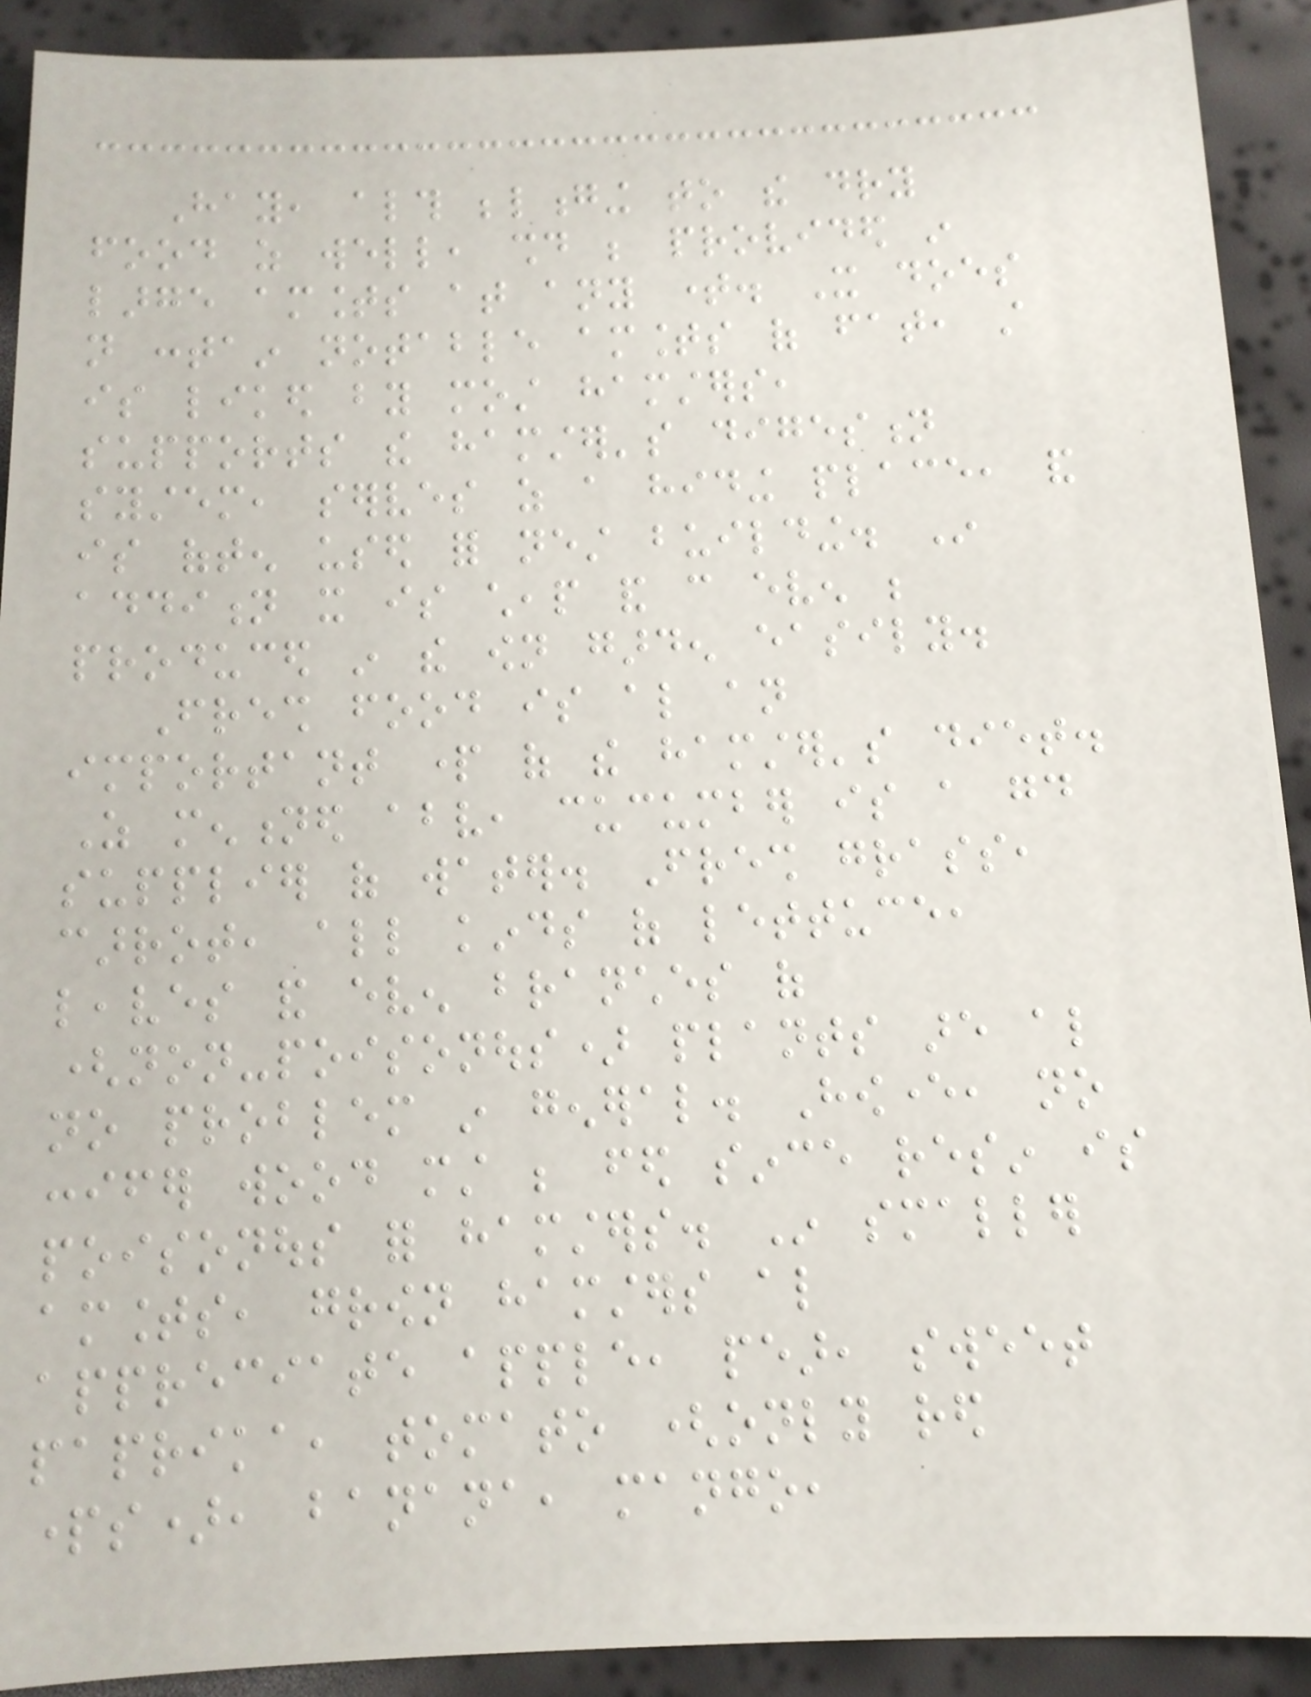Hay, although belonging to the dry
food as well, should be provided in
large amounts at any time. It does
not contain notable amounts of fat, still
is liked by most hamsters,
supports the hamster's digestion
system, serves as a hiding place, and
is often used for nest building. In
addition it is cheap and can even be
produced in the own garden easily.
Fresh food is also an
important part of the hamster's diet.
As mentioned above, cucumber is a good
supplier of water. Fresh grass,
carrot, all kinds of lettuce,
leaves and even branches of
(non-poisonous) plants are also
no problem in general. However, no
conifer wood must be fed since resin is
poisonous for hamsters. In smaller
amounts, grown hamsters also
appreciate apple, pear, sweet
paprika, tomato (only red
parts), banana, mango,
